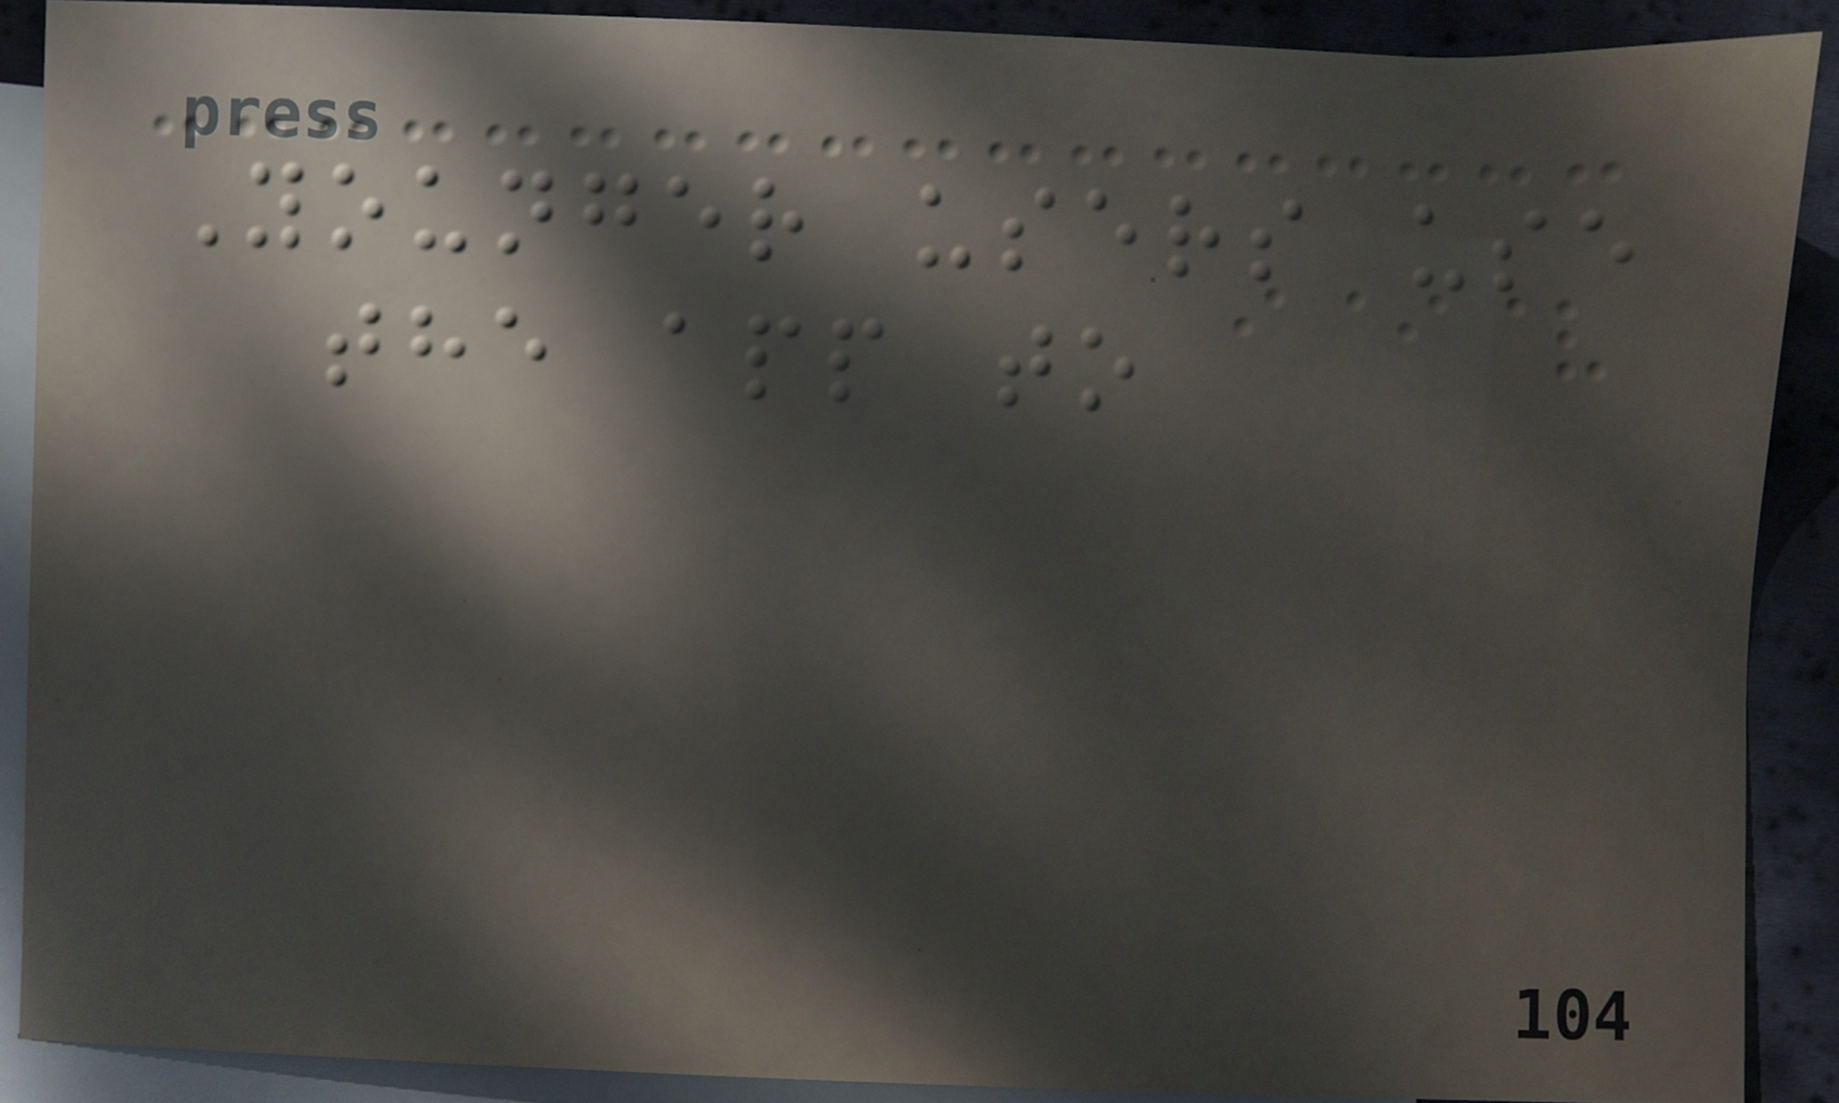Younger users use
the app to
